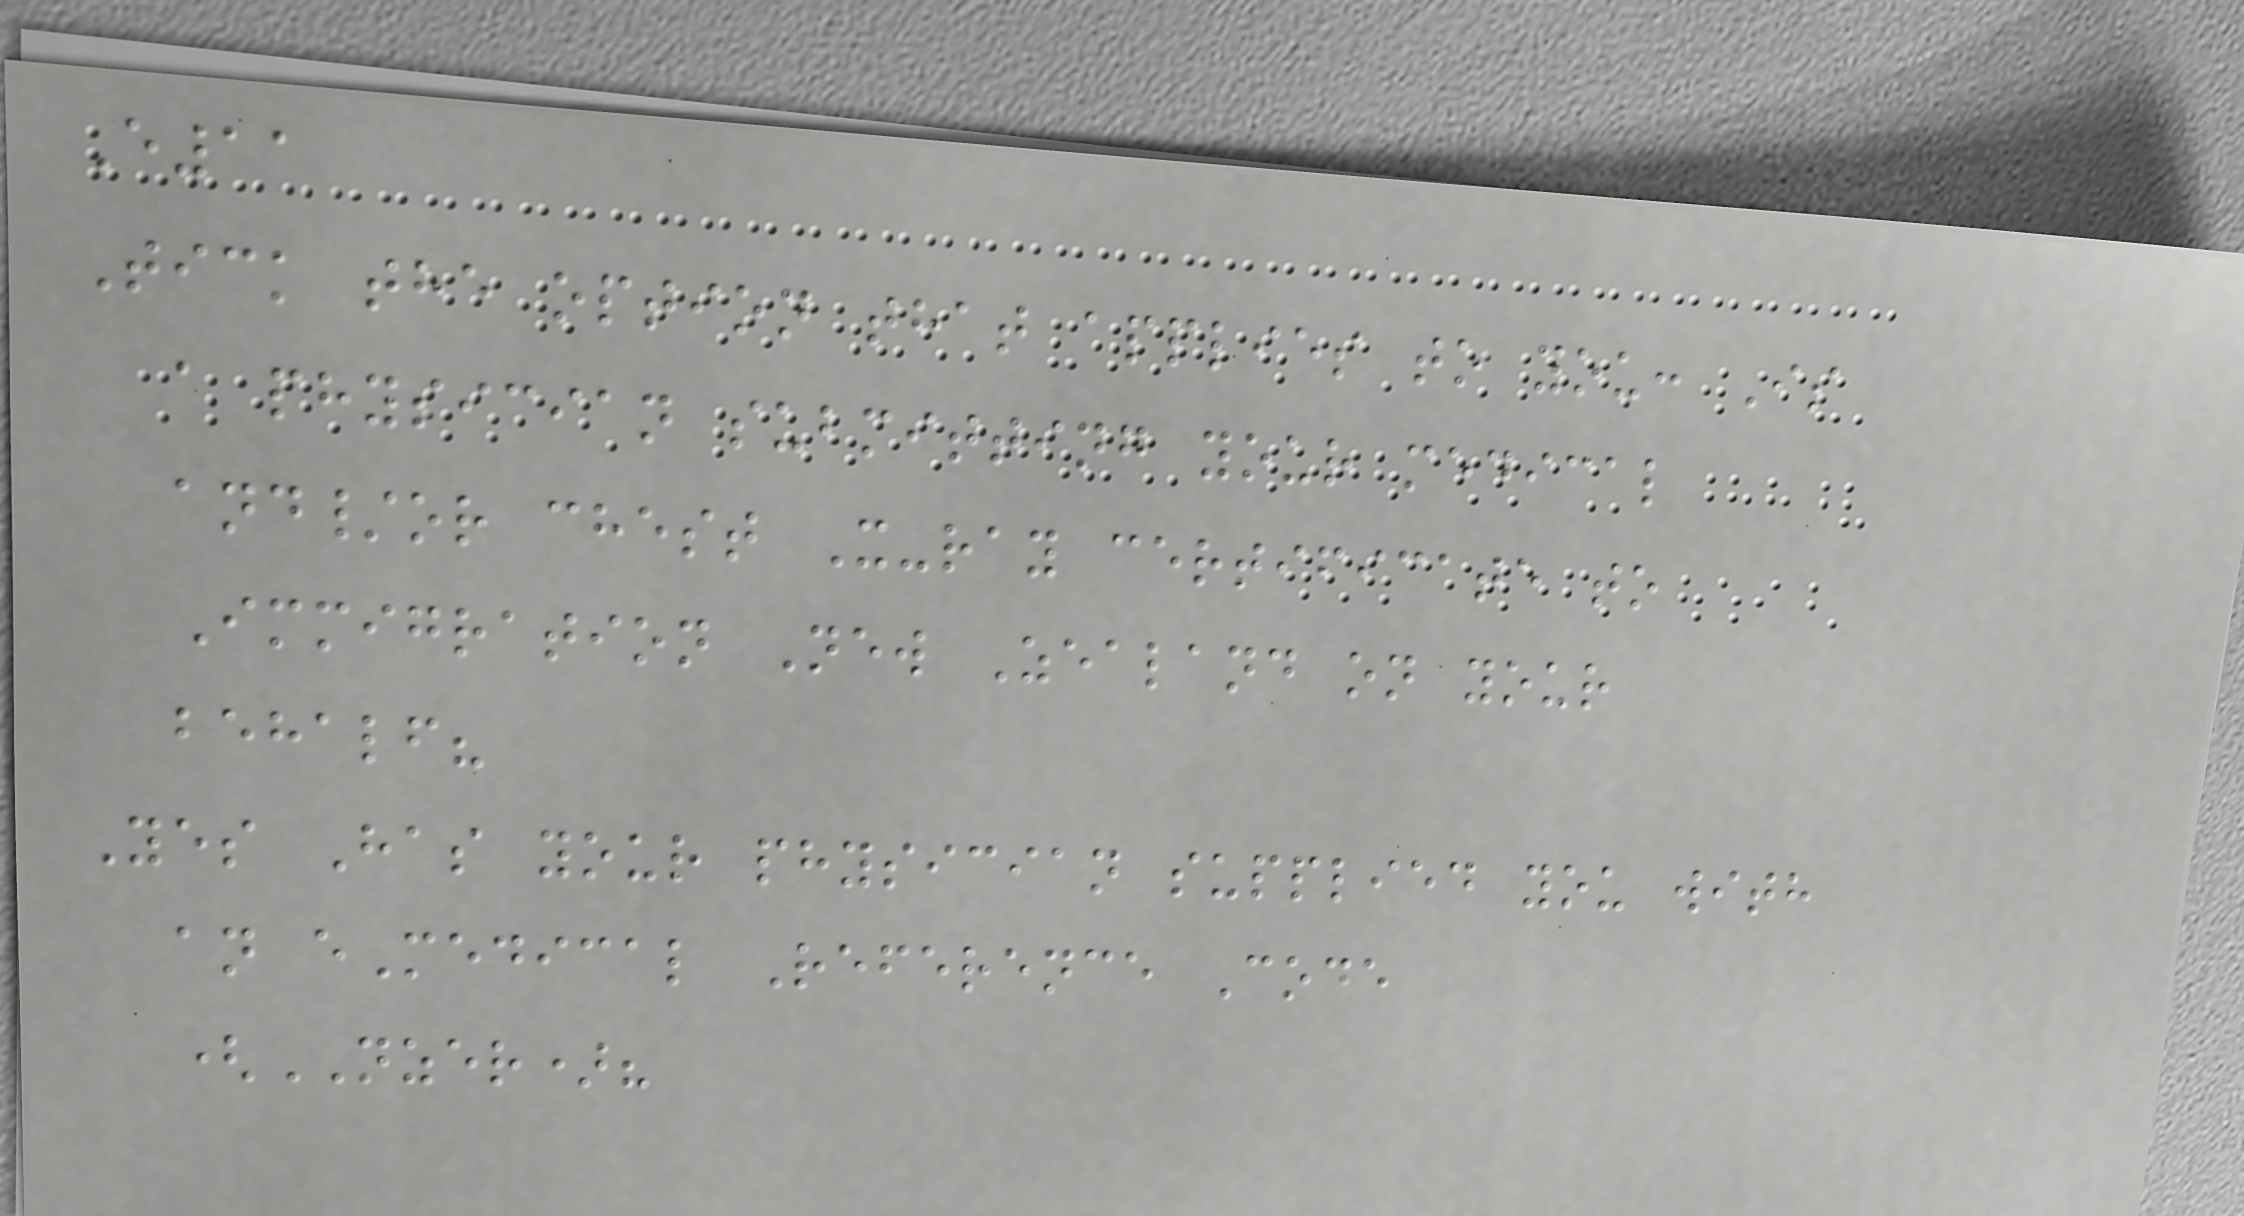E11
Tick the option that applies to you: Is
a physician submitting your medical
and/or chest X-ray certificate to
Immigration New Zealand on your
behalf?
Yes Has your physician supplied you with
an eMedical Reference Code
(NZER)?
